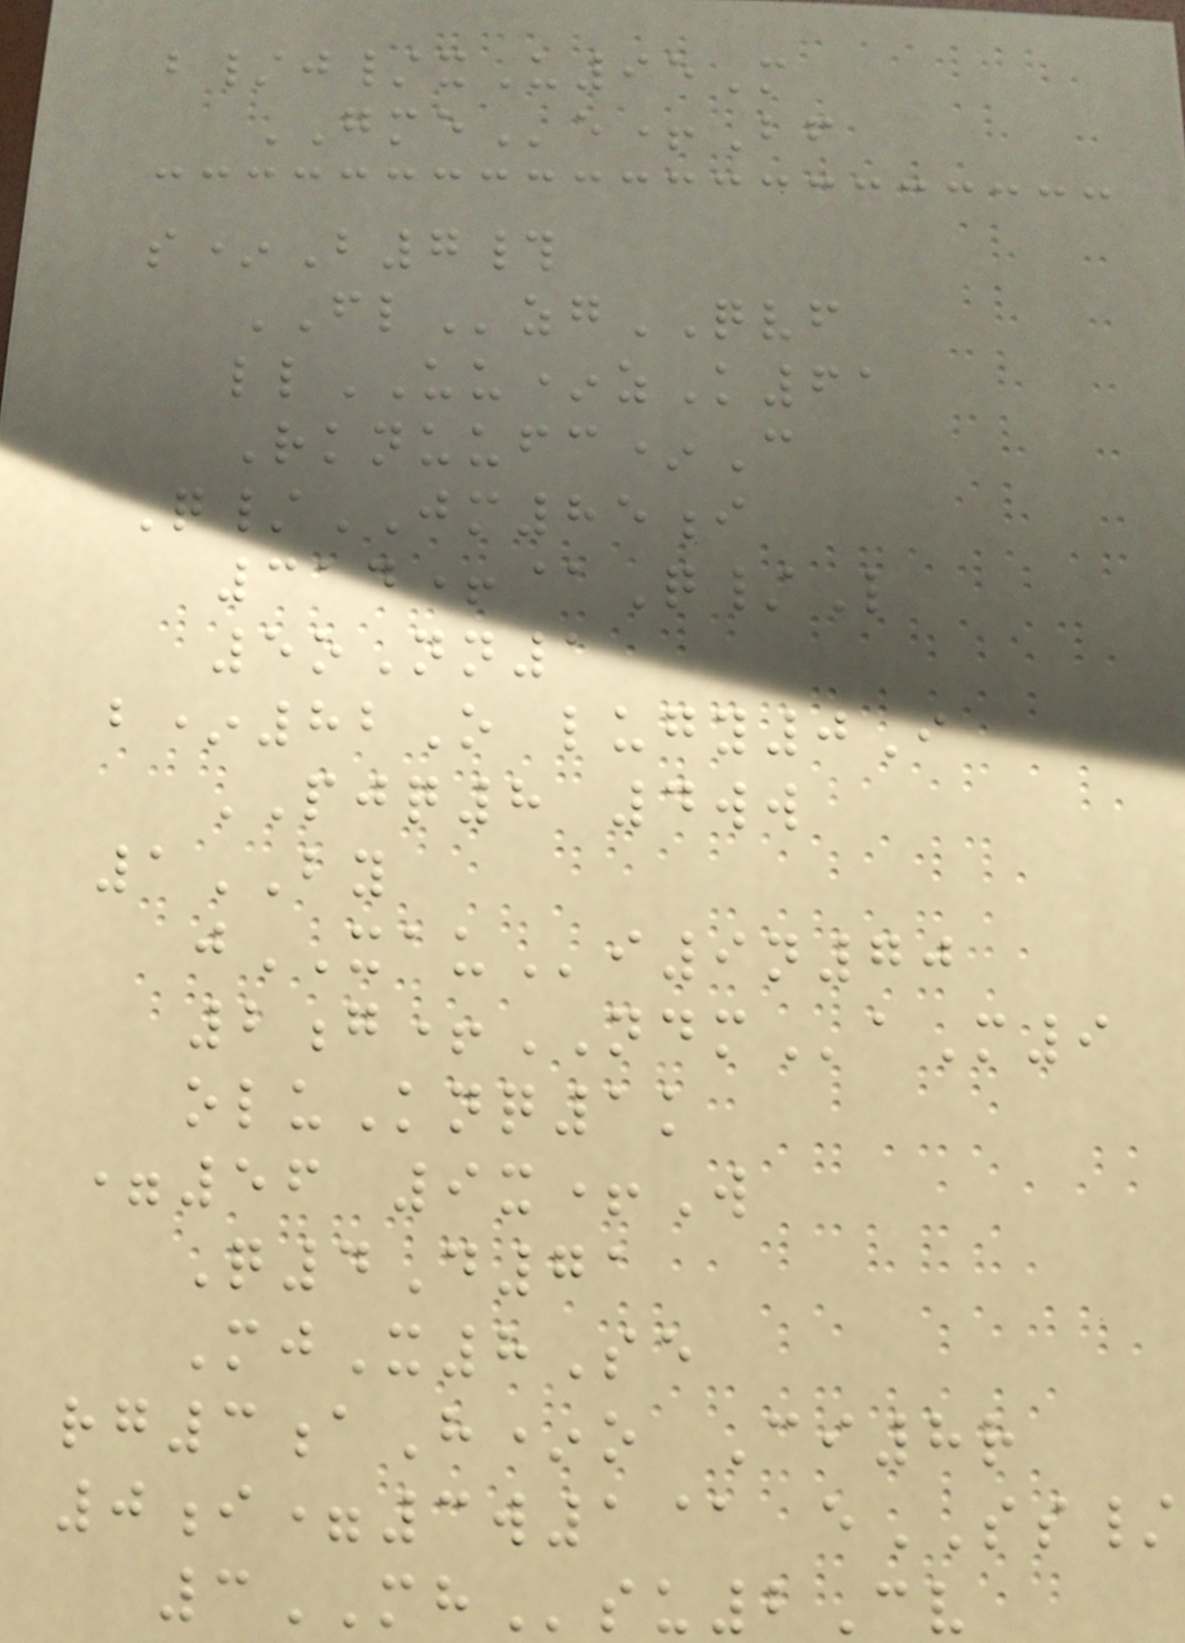b/j/xU95M
GMEe+Bf
s*B7#
FLzgQVF
llUU*zK61
Rknuufc*C
Q/JM85i
314+@Q/L
5oNn1
b*82O lugy0I
PJQ8 4ww
1BY
jXAUi9n70
2g+NDMaM9
oluKnq1k
=56 9x+W
Q4D71
MjX8Se
rg3aH*o Ci8r
0i=3w1@ eSS/
3MHsu2Cv
